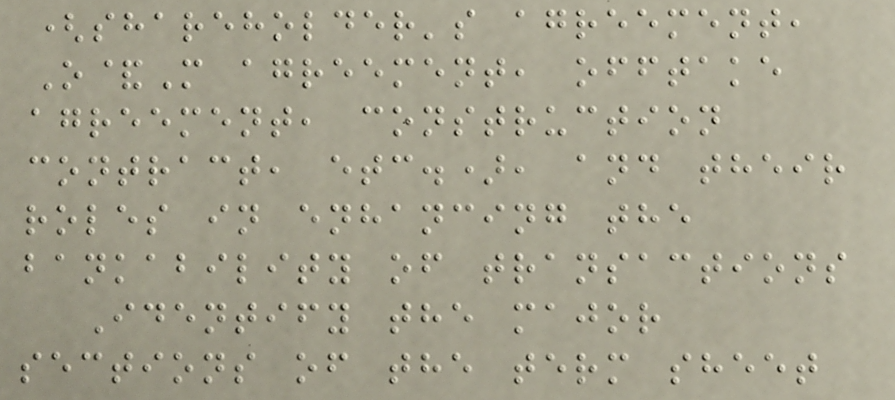(shareholder's agreement,
O&M agreement, offtake
agreement, construction
contract, etc.), and their
roles in enhancing the
bankability of transactions
Identify the major
sections of the term sheet
